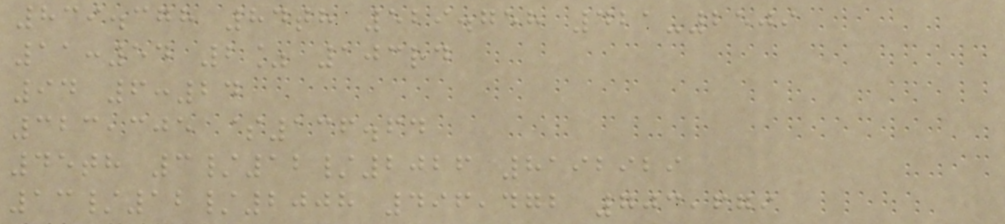839.378 84th 529.758 421-2509
11:54 2% 103rd
94 6:24
323,305 $136.64
45th 3/12/2026 8192929
13/12/2008 496,472 703,679
